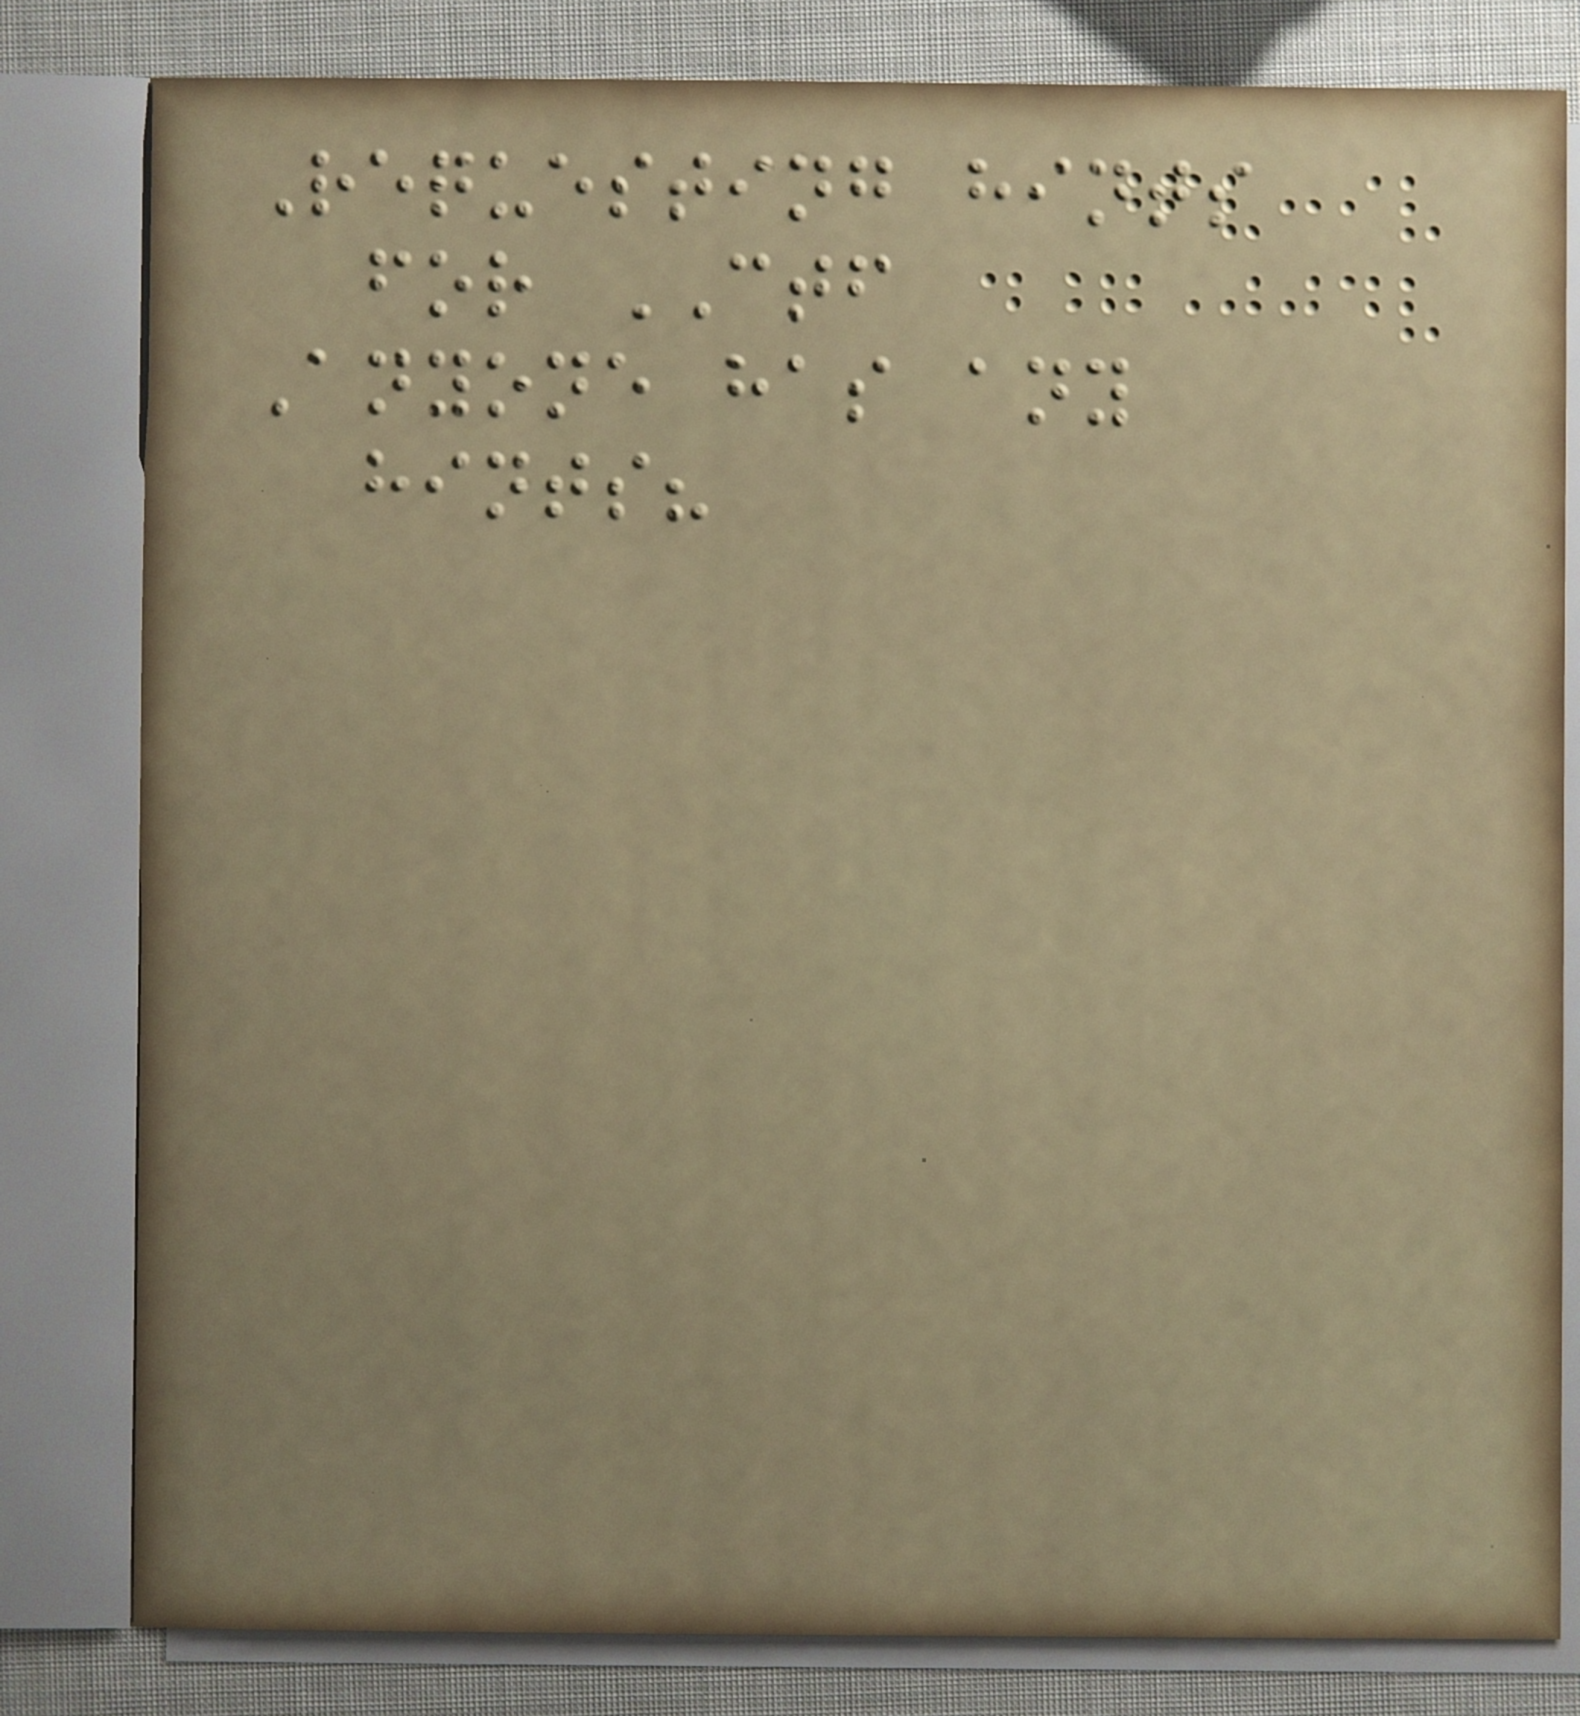Requesting hints
for CTF
Anyone has any
hints?
